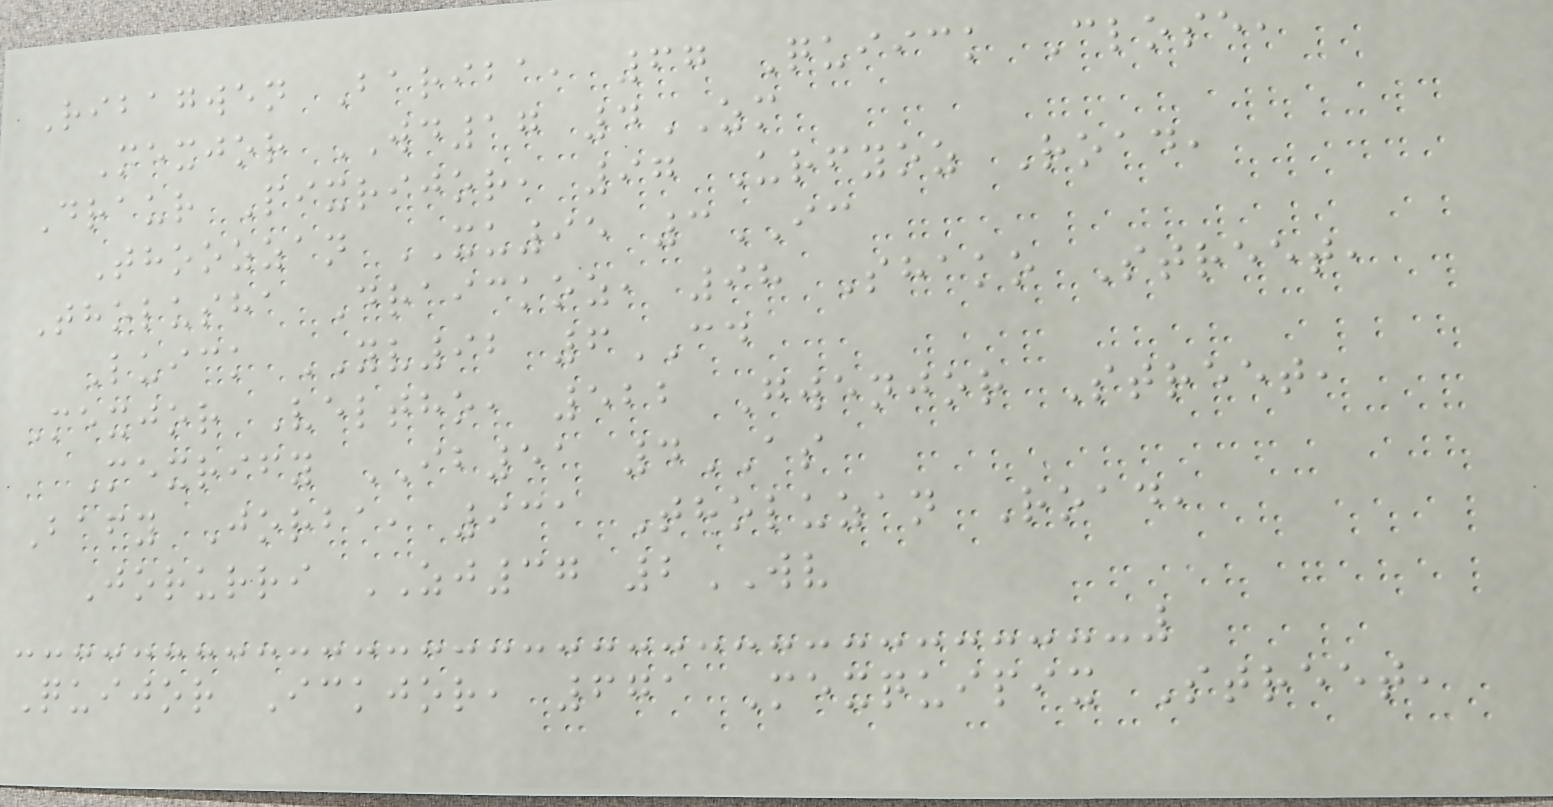Ribagwen Bariba, 67 Quiick Close,
Mexjor WD17 4ZM
Draur Pixrijor, 97 Urfyoz Road,
Thoozzan XU95 3IC
Tholusha Draickoz, 98 Shako Street,
Luick YV92 6CD
Mexjor Veltho, 522 Gwenjor Street,
Mexrify IB51 4AS
Bafy Jorba, 931 Tholuzan Road,
Jorurri ZJ37 2WV
Quijor Ickjor, 671 Mexquipix Street,
